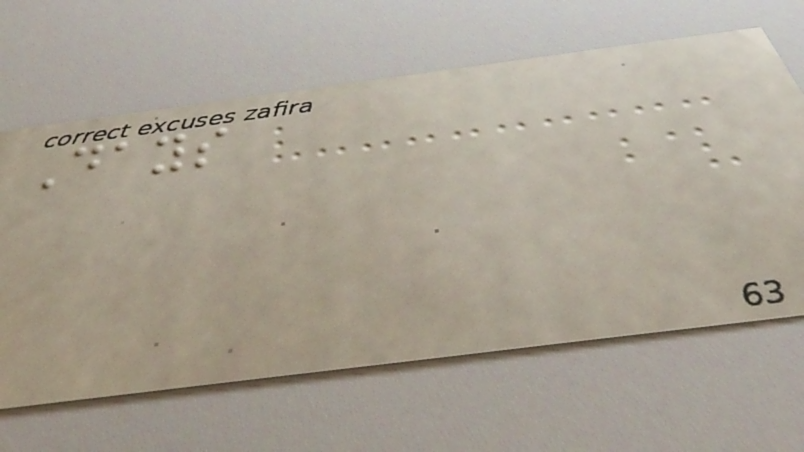Days
